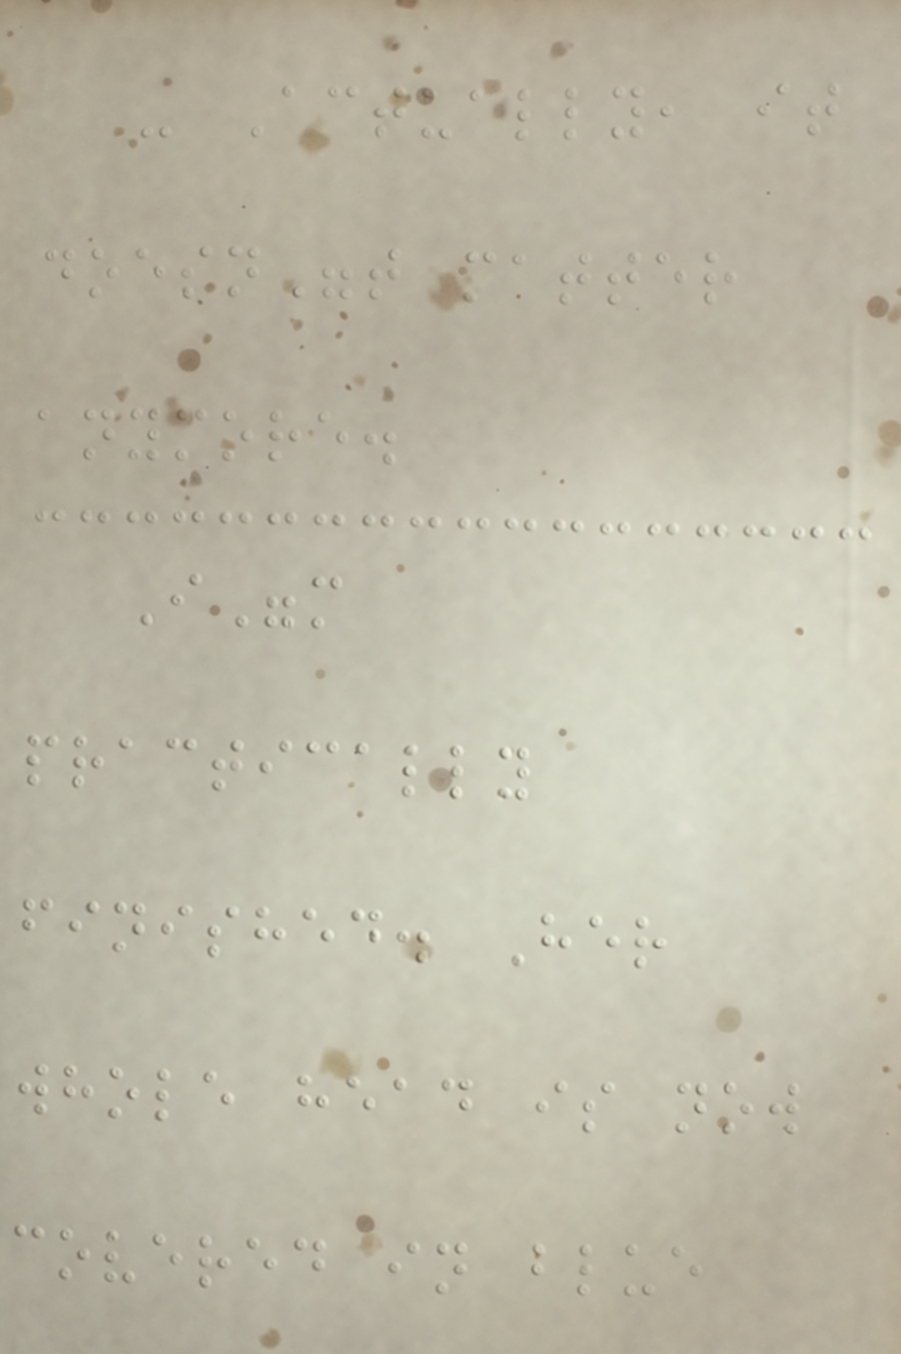- Actually, it
doesn"t matter
anymore.
I"m
practically
finished. Her
whole head is now
covered in blue
